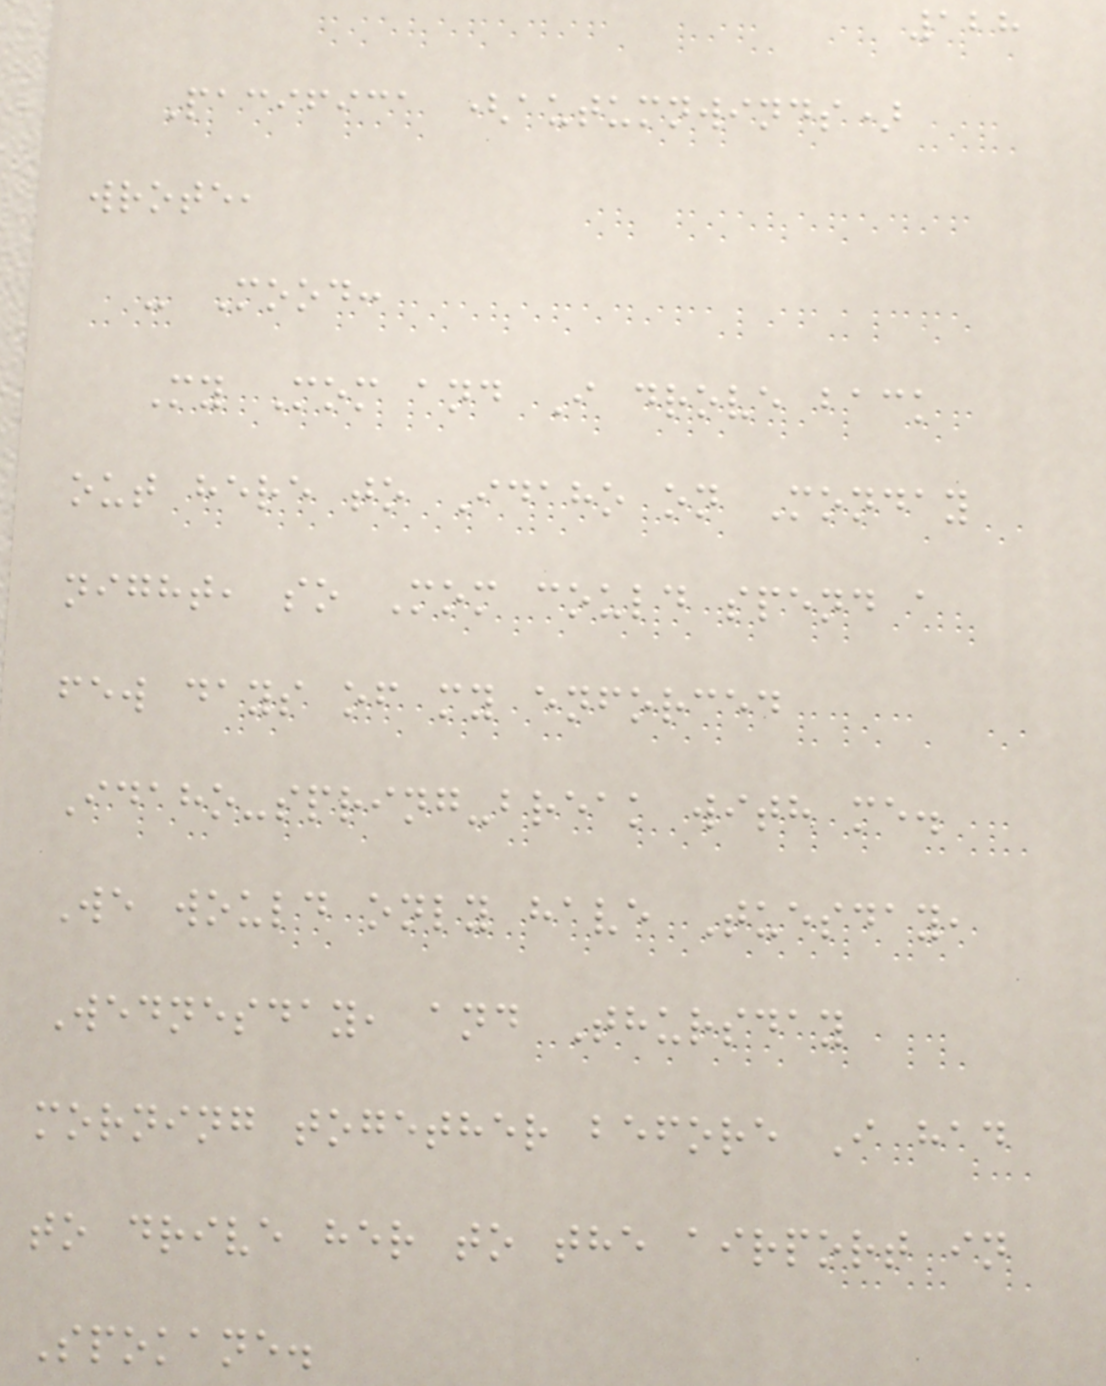128
Pacifica (autumnwinds)
wrote,
- Mood:
My Mom and I drove back
out here to Idaho on Monday
night, so Mom could spend a
few days of my enforced
Idaho-spring-break with me.
We would only have Tuesday,
Wednesday, and Thursday
morning together before I had
to drive her to the airport in
Spokane.
